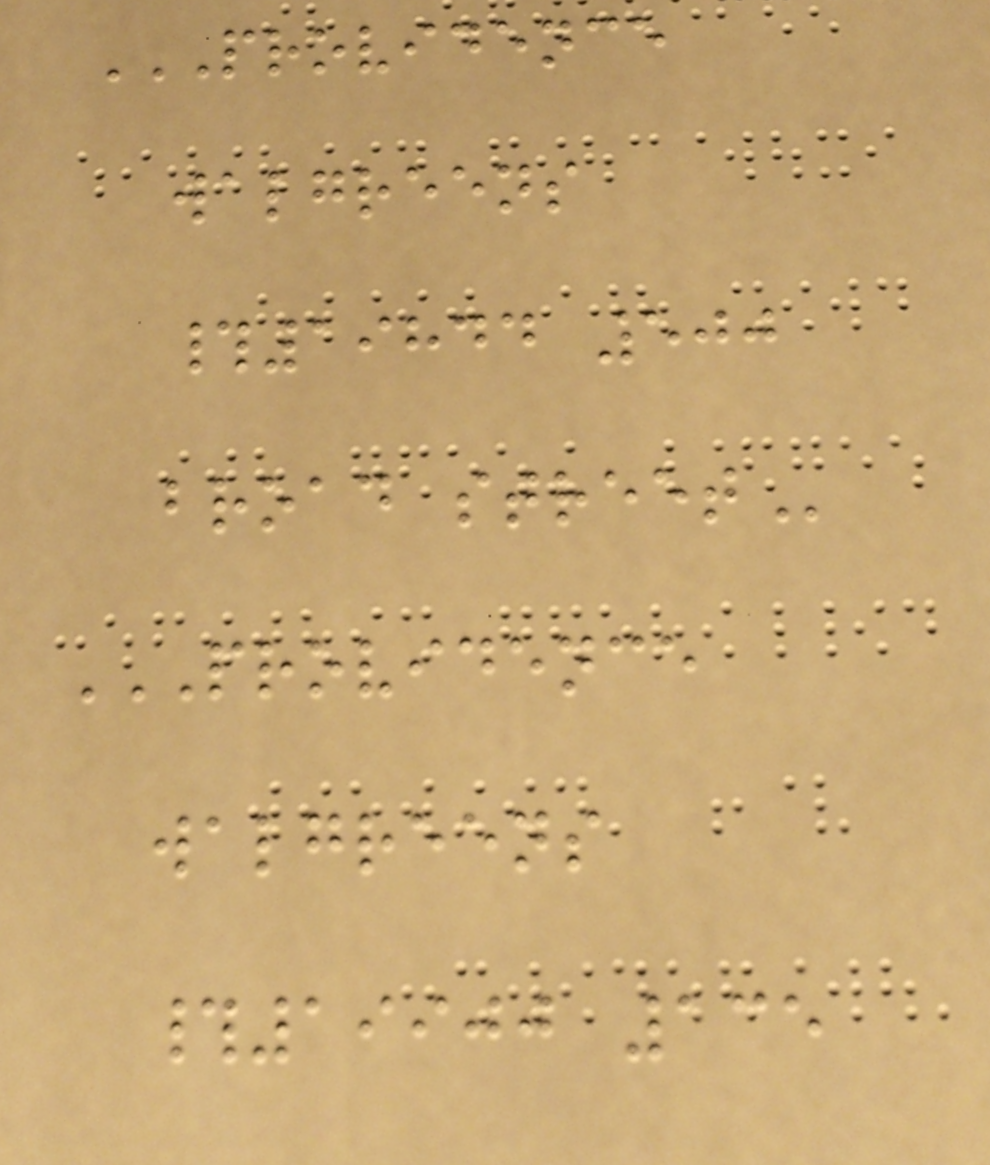PROVIDENCE
WALGREENS
#19844 500
BROAD STREET
PROVIDENCE
WALGREENS
#19900 135
